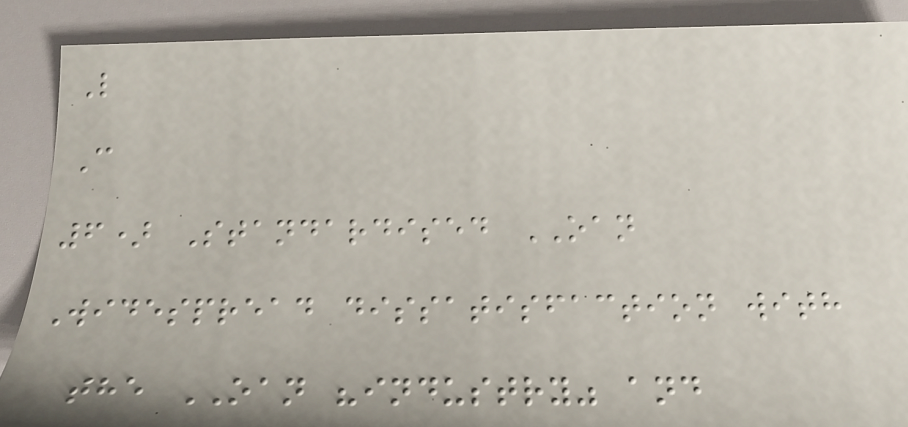L
C
6) Standardised OAN
Widespread dissatisfaction with
the OAN "industry" and
